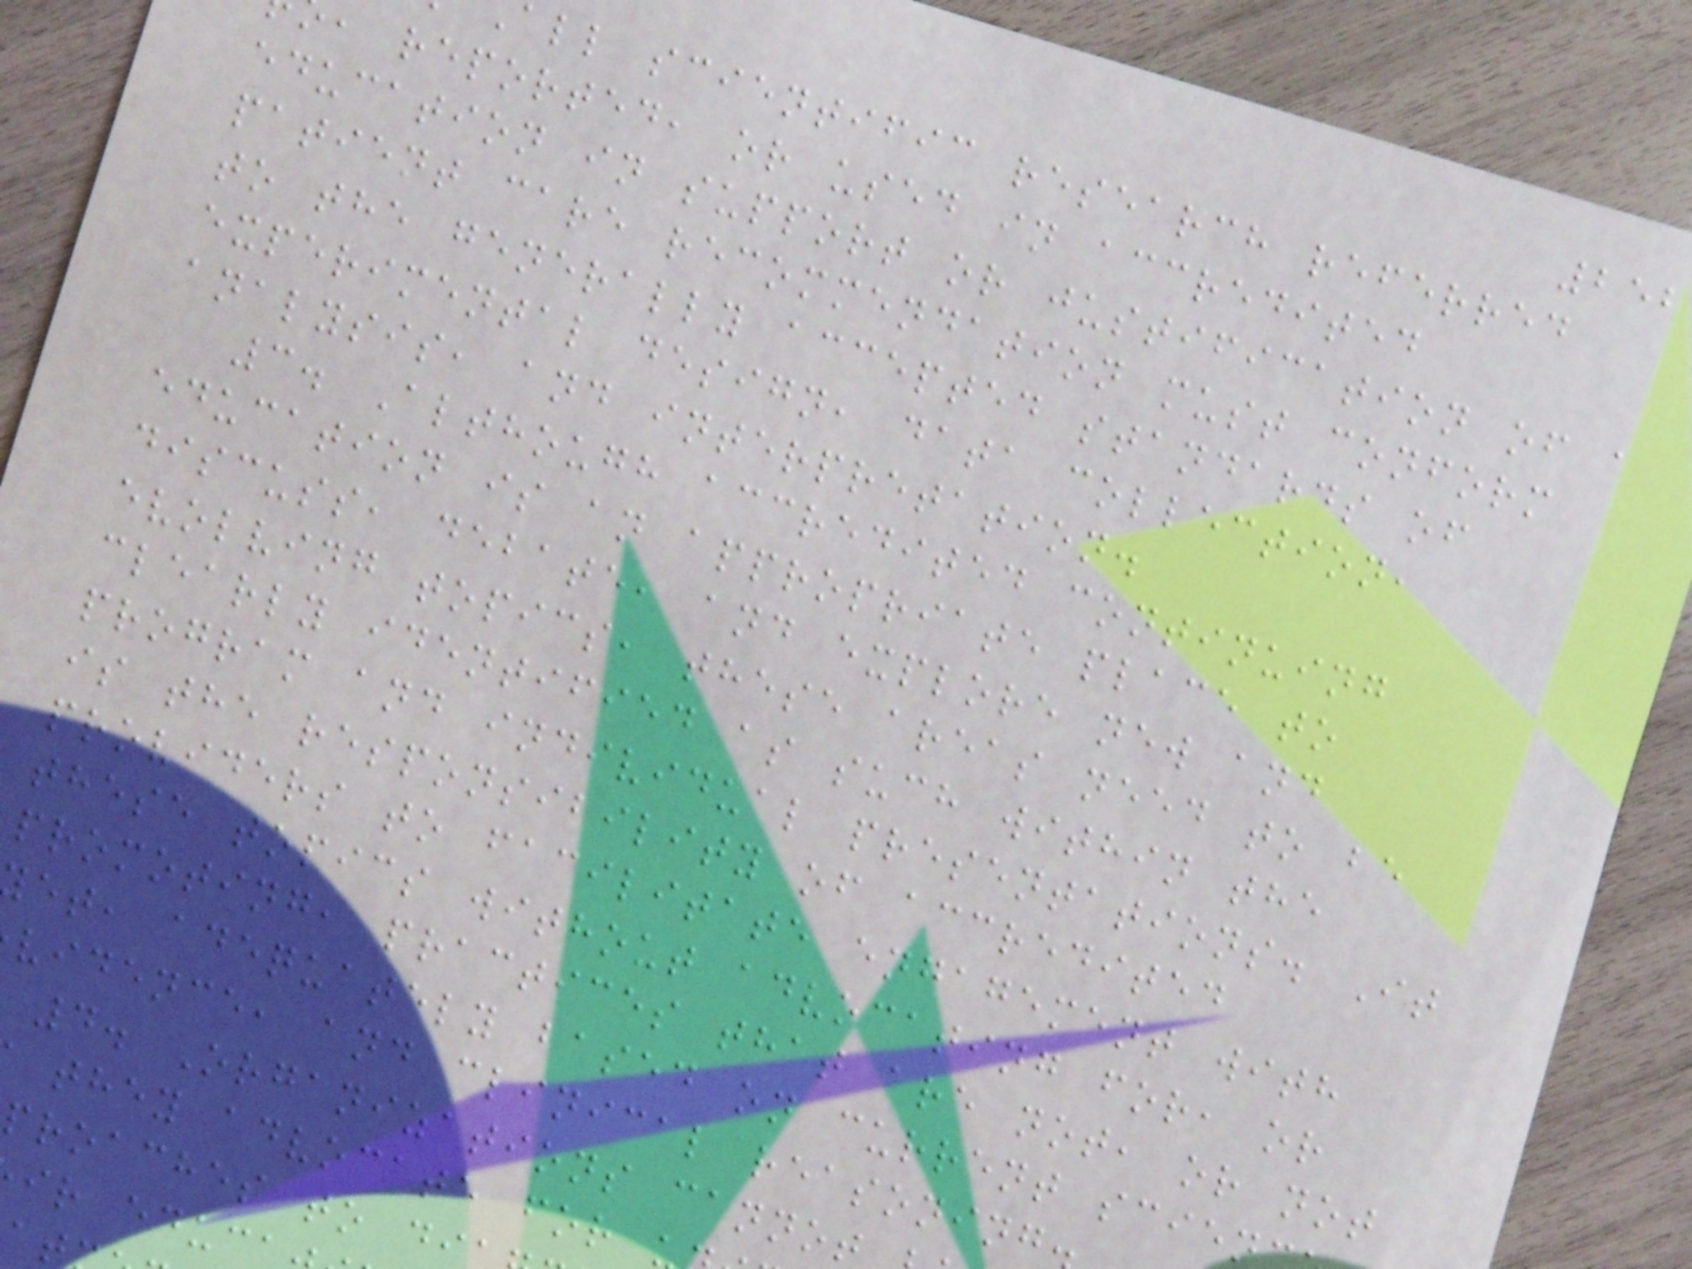252
all scientific research referred
, reported, or used in accredited
education in support or justification of a
patient care recommendation must conform
to the generally accepted standards of
experimental design, data collection,
analysis, and interpretation.
3. Although accredited continuing
education is an appropriate place to
discuss, debate, and explore new and
evolving topics, these areas need to be
clearly identified as such within the
program and individual presentations. It
is the responsibility of accredited
providers to facilitate engagement with
these topics without advocating for, or
promoting, practices that are not, or not
et, adequately based on current scien
vidence, and clinical reasoning
4. Organizations cannot
they advocate for
proaches to di
